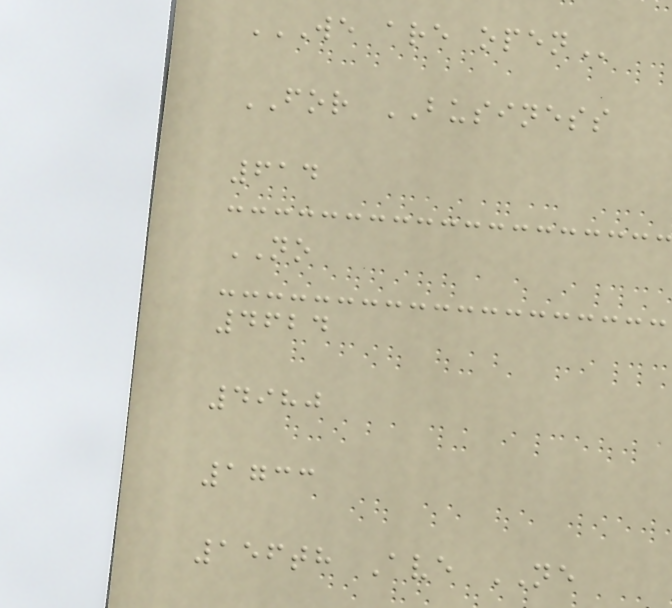WE ARE OPEN
FOR BUSINESS
614
NO
4624
4980
1733
156th Ave NE
